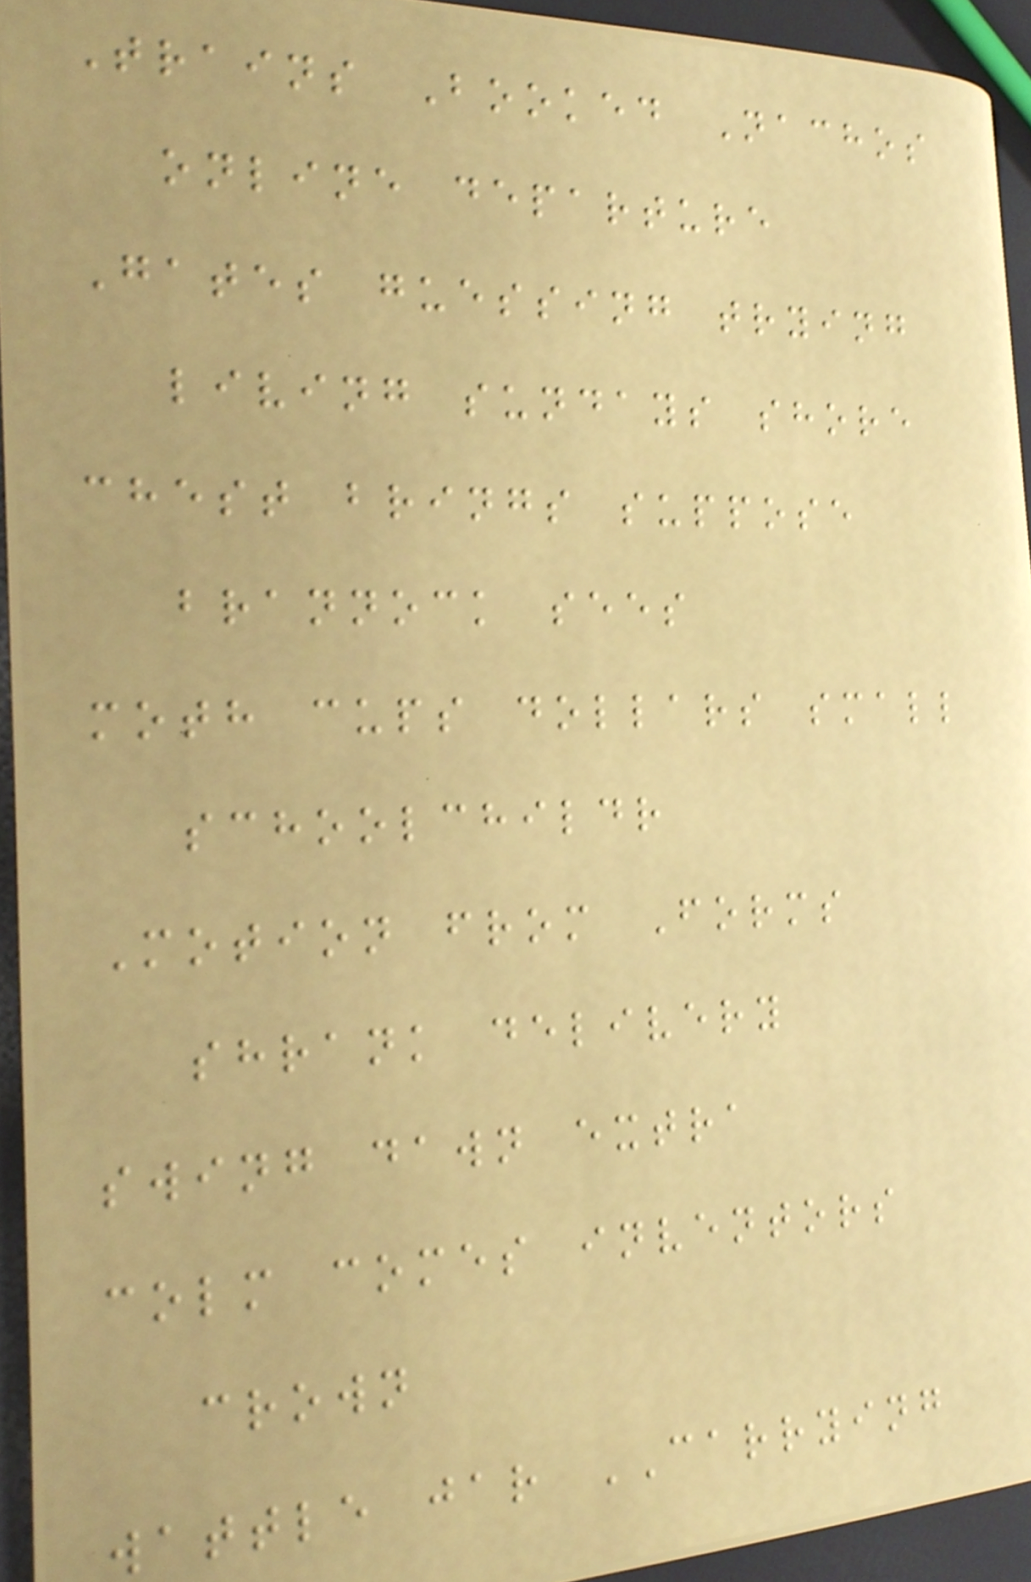Trains Booked Nachos
online departure
Gates guessing trying
living sundays shore
chest brings suppose
brannock sees
moth cups dollars small
schoolchildr
Motion from Forms
shrank delivery
swing dawn extra
colm comes inventors
crown
wattle jar CARRYING
